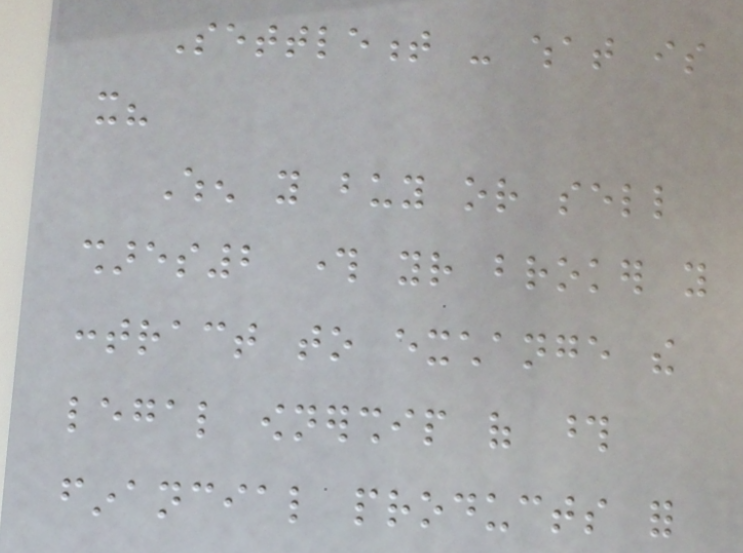Settlement - what is
it?
When you buy or sell
shares2 through your broker you
contract to exchange the
legal ownership of those
financial products for
